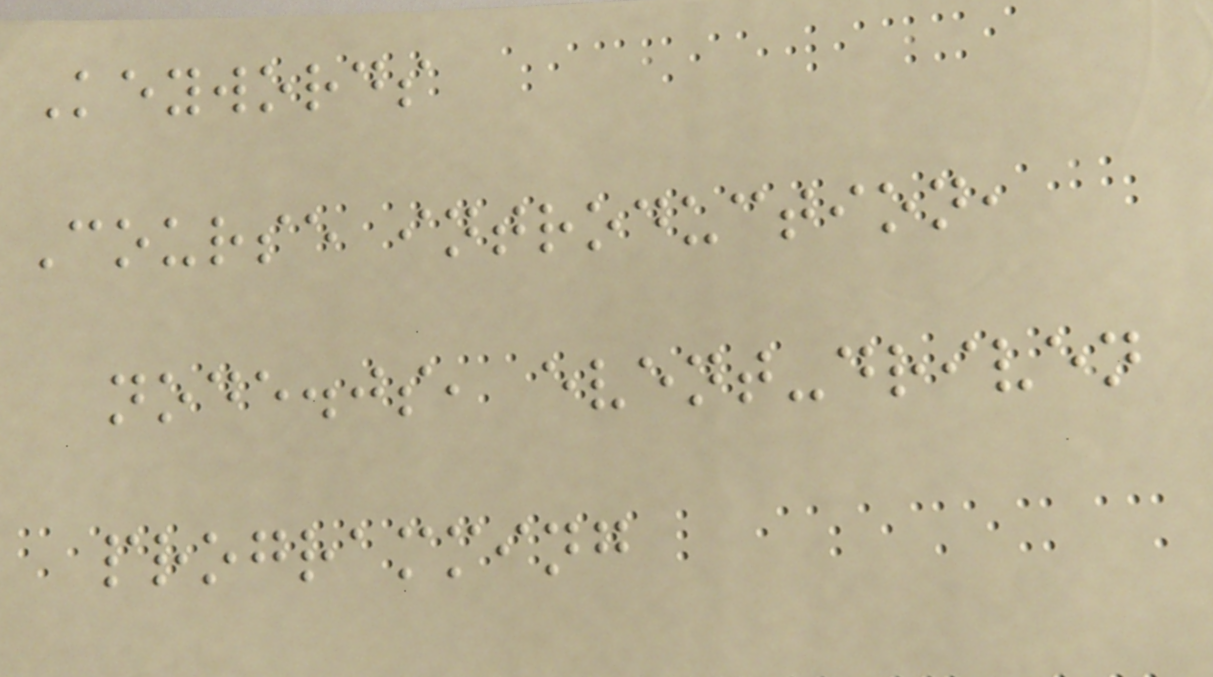Keywords
Course introduction,
node.js, event-driven
programming
